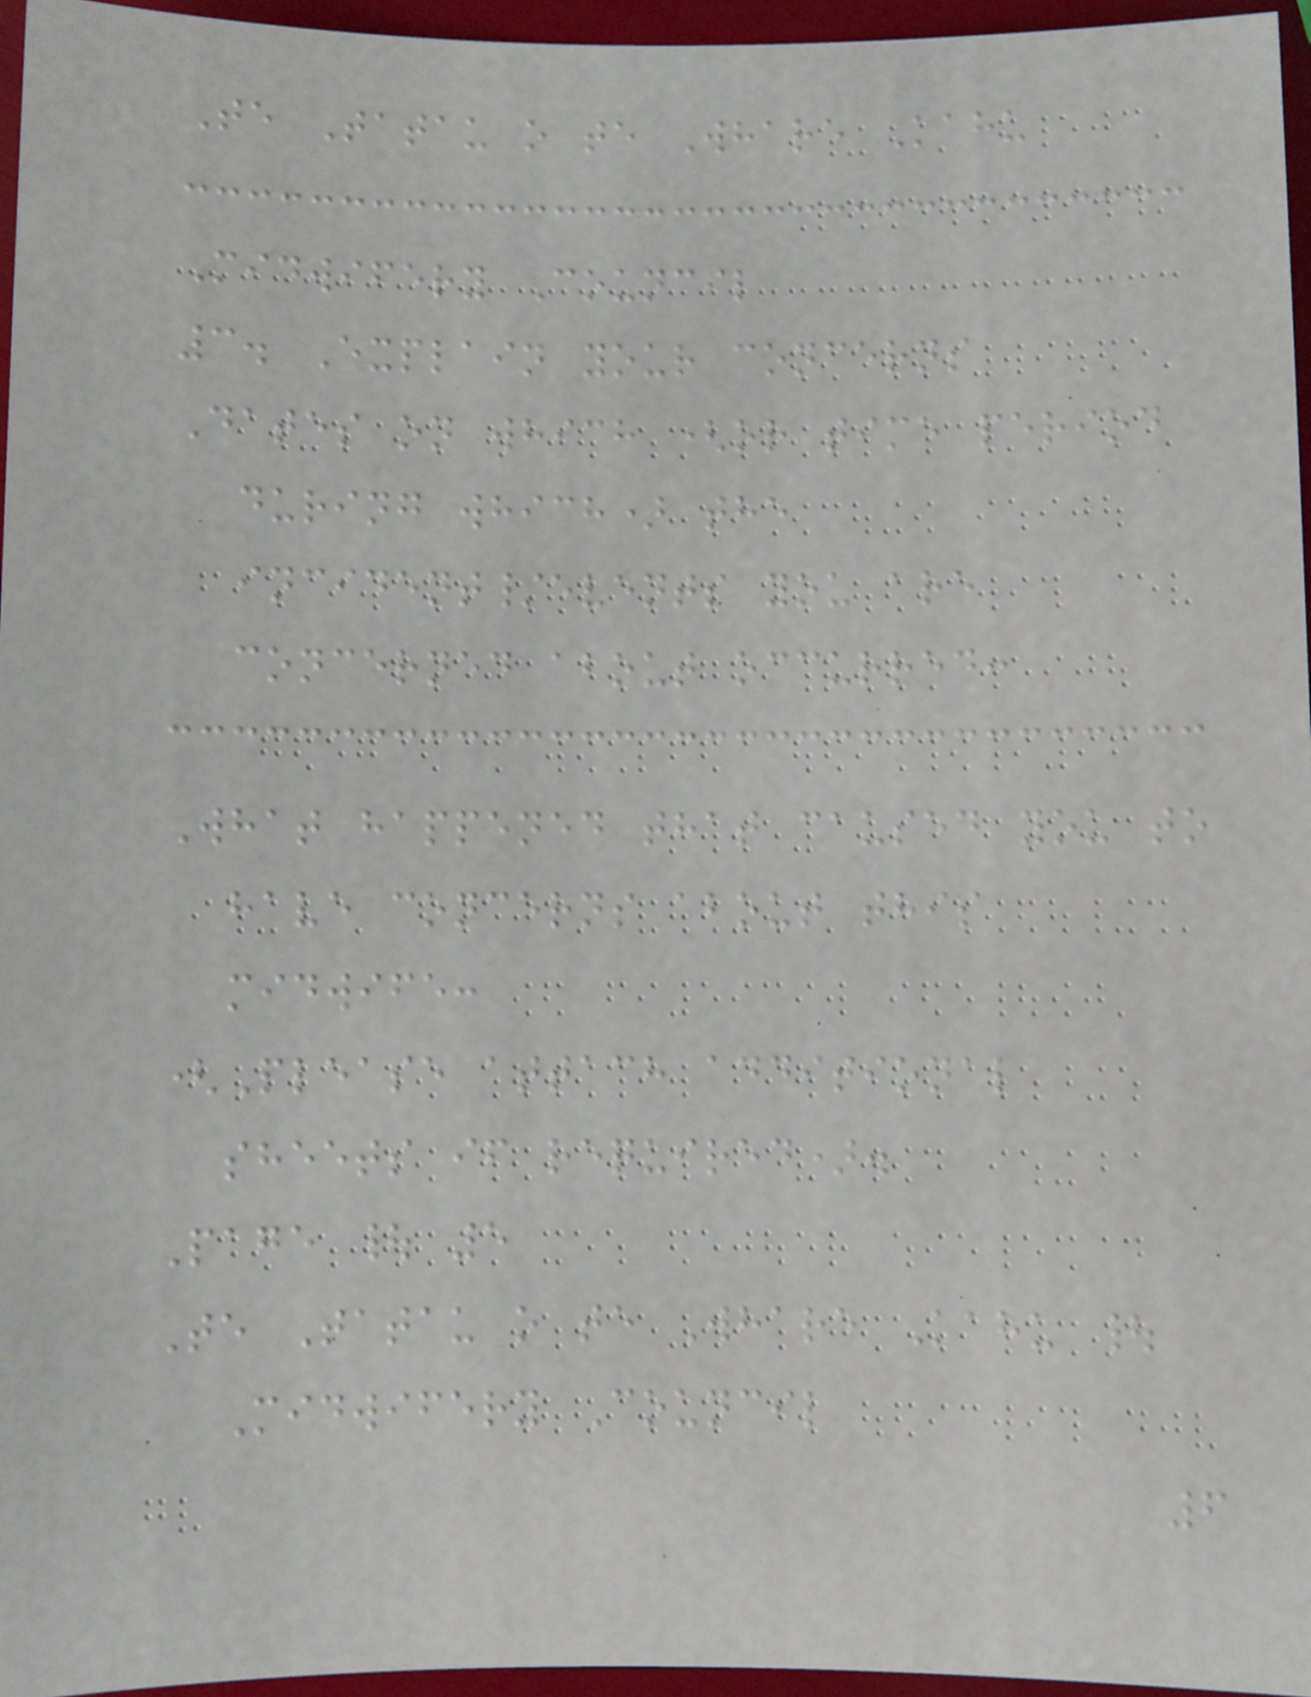Te Tatau o te Whare Kahu
Midwifery Council
3. Explain your concerns
Dates on which (or time period
during which) the
incident/events you are
concerned about occurred:
What happened that caused you to
have concerns about this
midwife:
(Please attach additional
sheets if required).
Page | 5
Te Tatau o te Whare Kahu |
Midwifery Council
6
